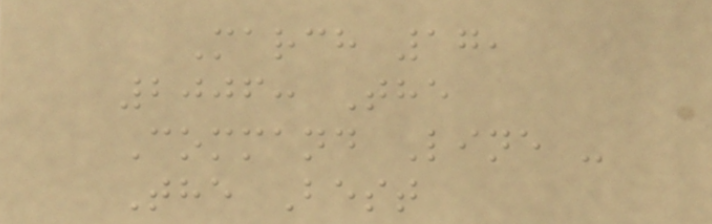March 17,
2006: The
Command Line -
The Best
